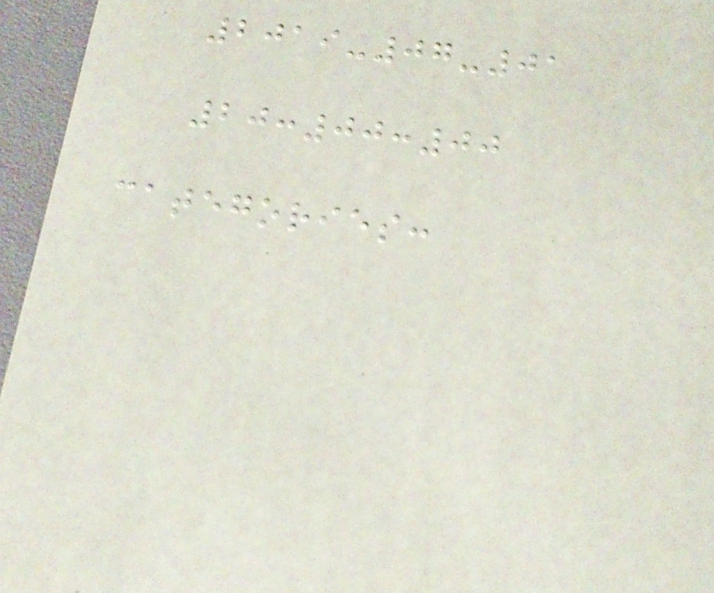2019-07-01
20:00:00
categories:
